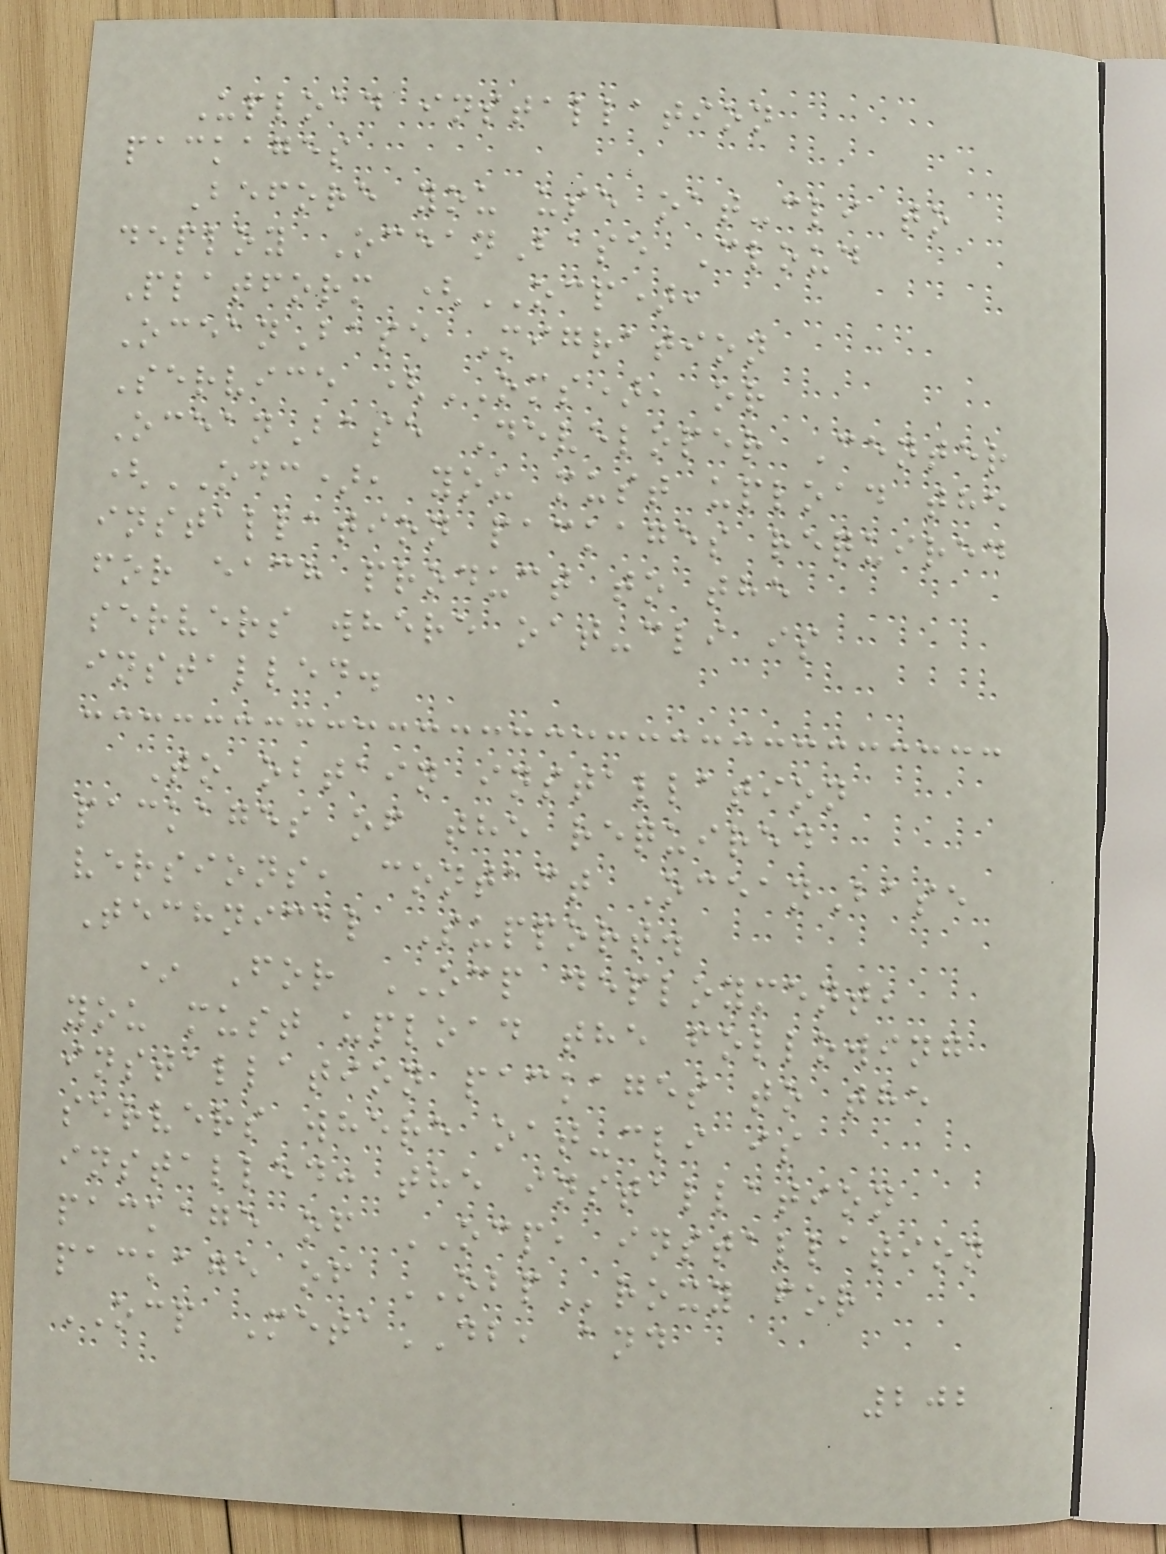Upload installation
packages
Before you use oat-cli to
deploy OceanBase Cloud
Platform (OCP),
OceanBase Migration
Service (OMS), or
OceanBase Developer Center
(ODC), you must upload the
installation packages required
for each product to the
servers where oat-cli is
installed.
To obtain installation
packages of the required
versions, contact OceanBase
Technical Support.
* For OCP deployment,
you must upload the following
installation packages to the
servers where oat-cli is
installed: the installation
package of OCP, installation
package of OBProxy for
OCP MetaDB, and
202
